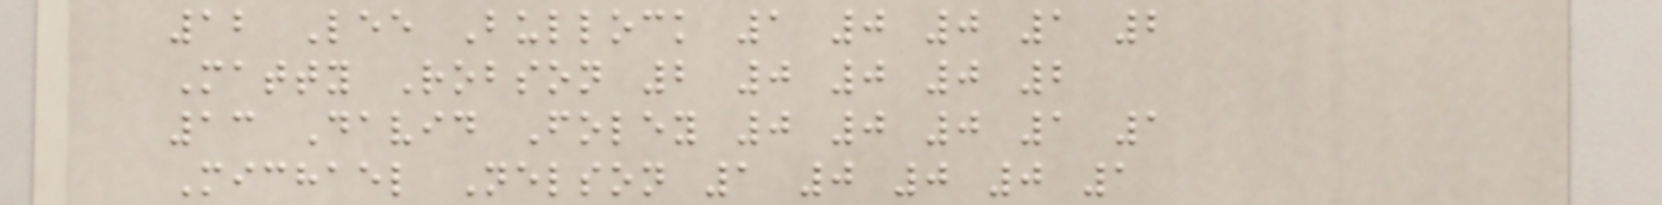12 Lee Bullock 1 0 0 1 2
Matty Robson 2 0 0 0 2
13 David Foley 0 0 0 1 1
Michael Nelson 1 0 0 0 1
